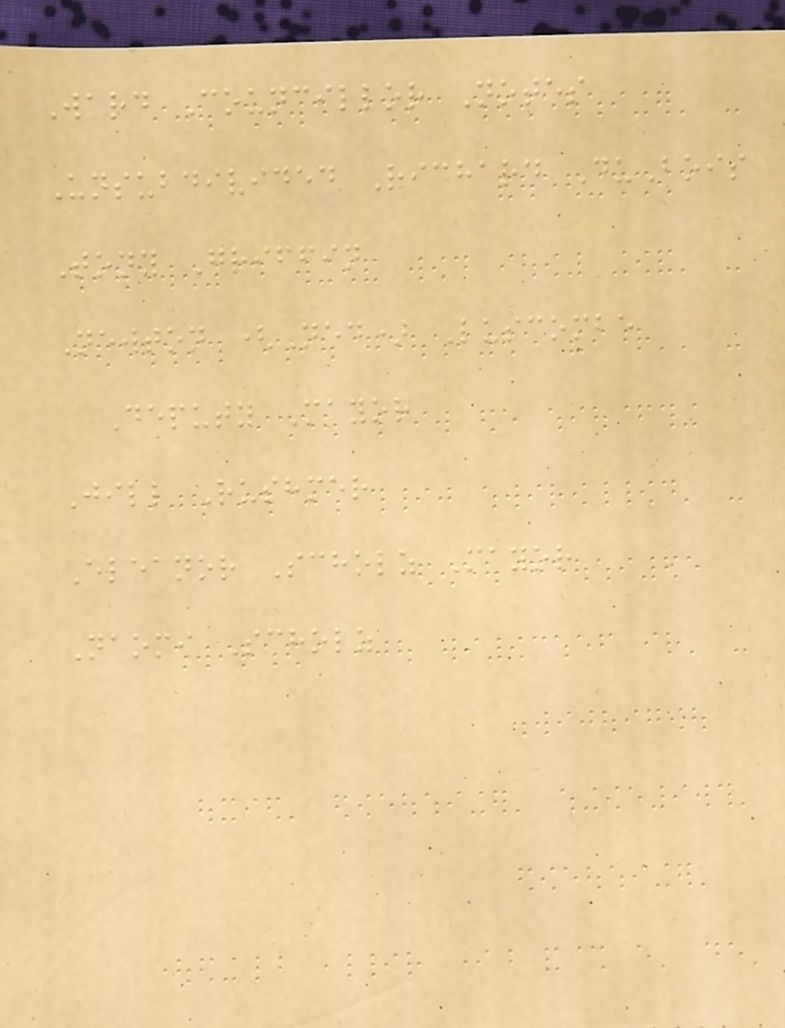Ward Councillor Notes
Unsubdivided Richard DuBois
Tony Griffin
Newton (Ned) Luscombe
Deputy Mayor
Jill Rushmer
Eleanor Scholz Mayor
Naomi Scholz
